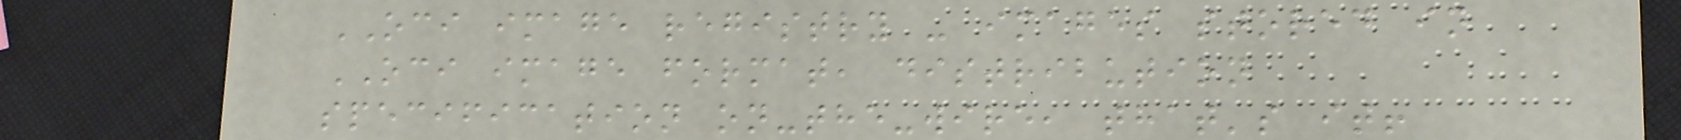OCI image registry - images stored in
OCI image format, distribution
specification on-the-wire, that's it!
